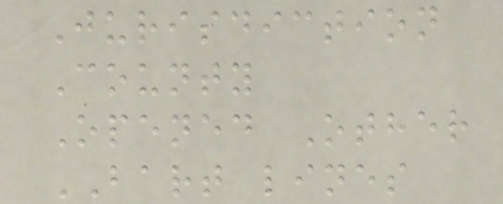Jurisdiction
County
Opened Other
BART lines
